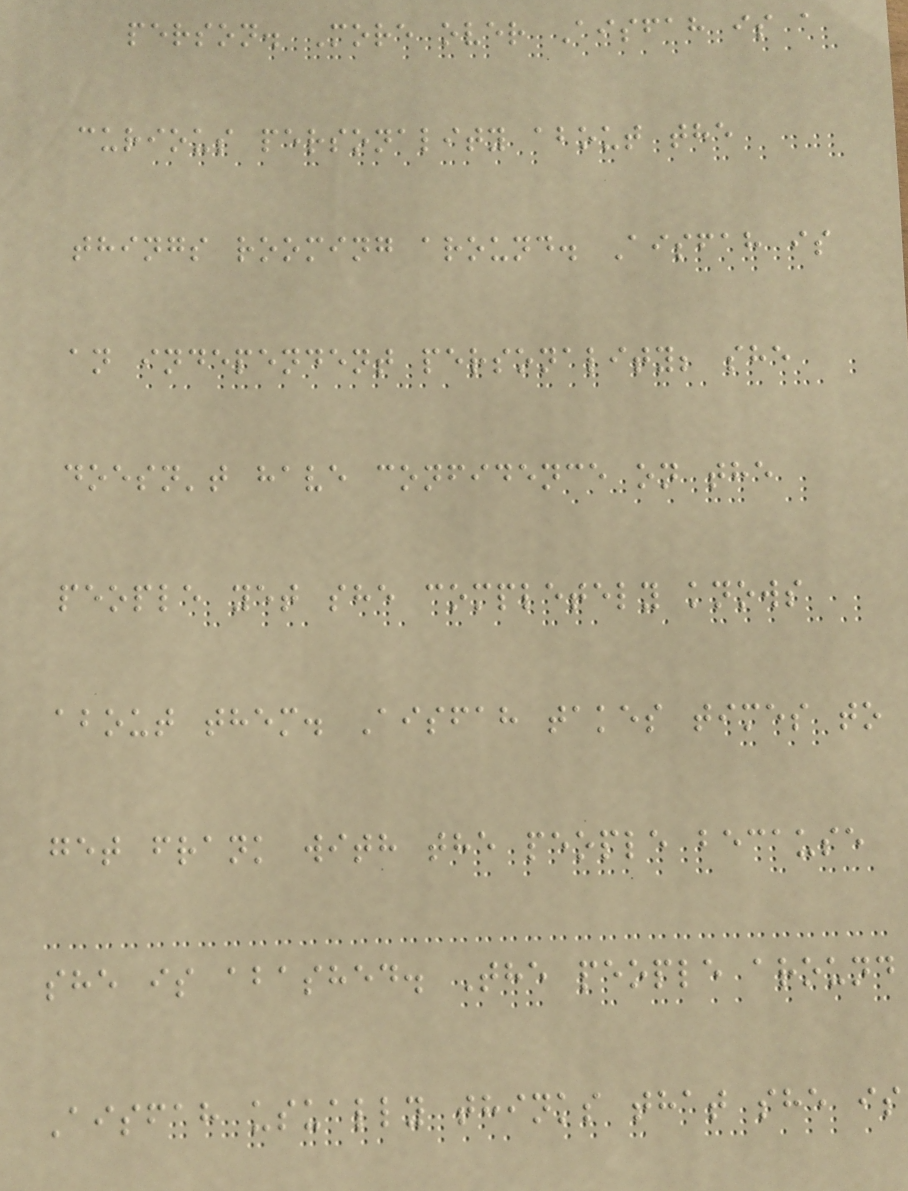person. More over Aisfah is a
curious personality about the
things rooming around. Aisfah is
an independent personality; she
doesn't have confidence on the
people yet she completely knows
about them. Aisfah takes times to
get frank with the people because
she is abashed. The people around
Aisfah usually thinks that she is
